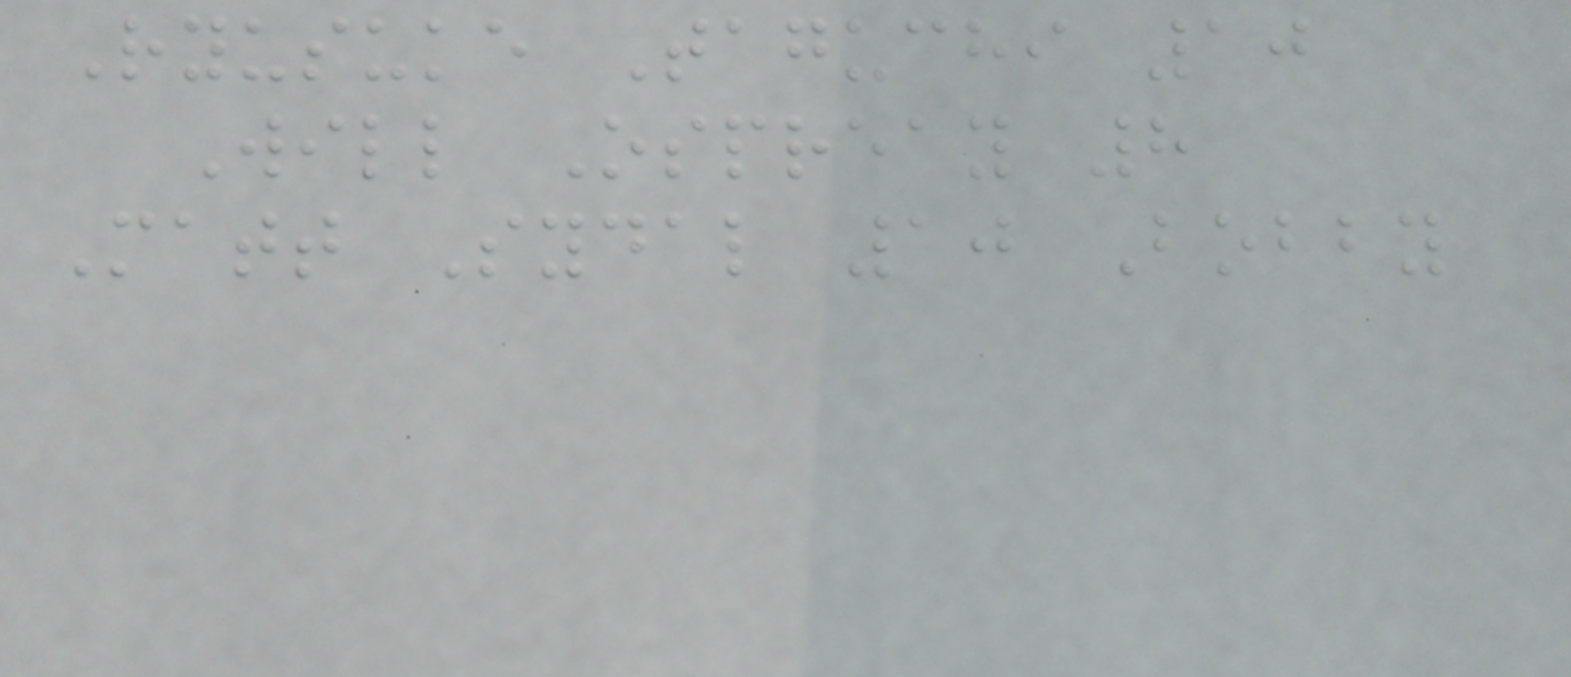Ryusuke Taguchi 10
Will Ospreay 8
Matt Sydal 10 Bobby
